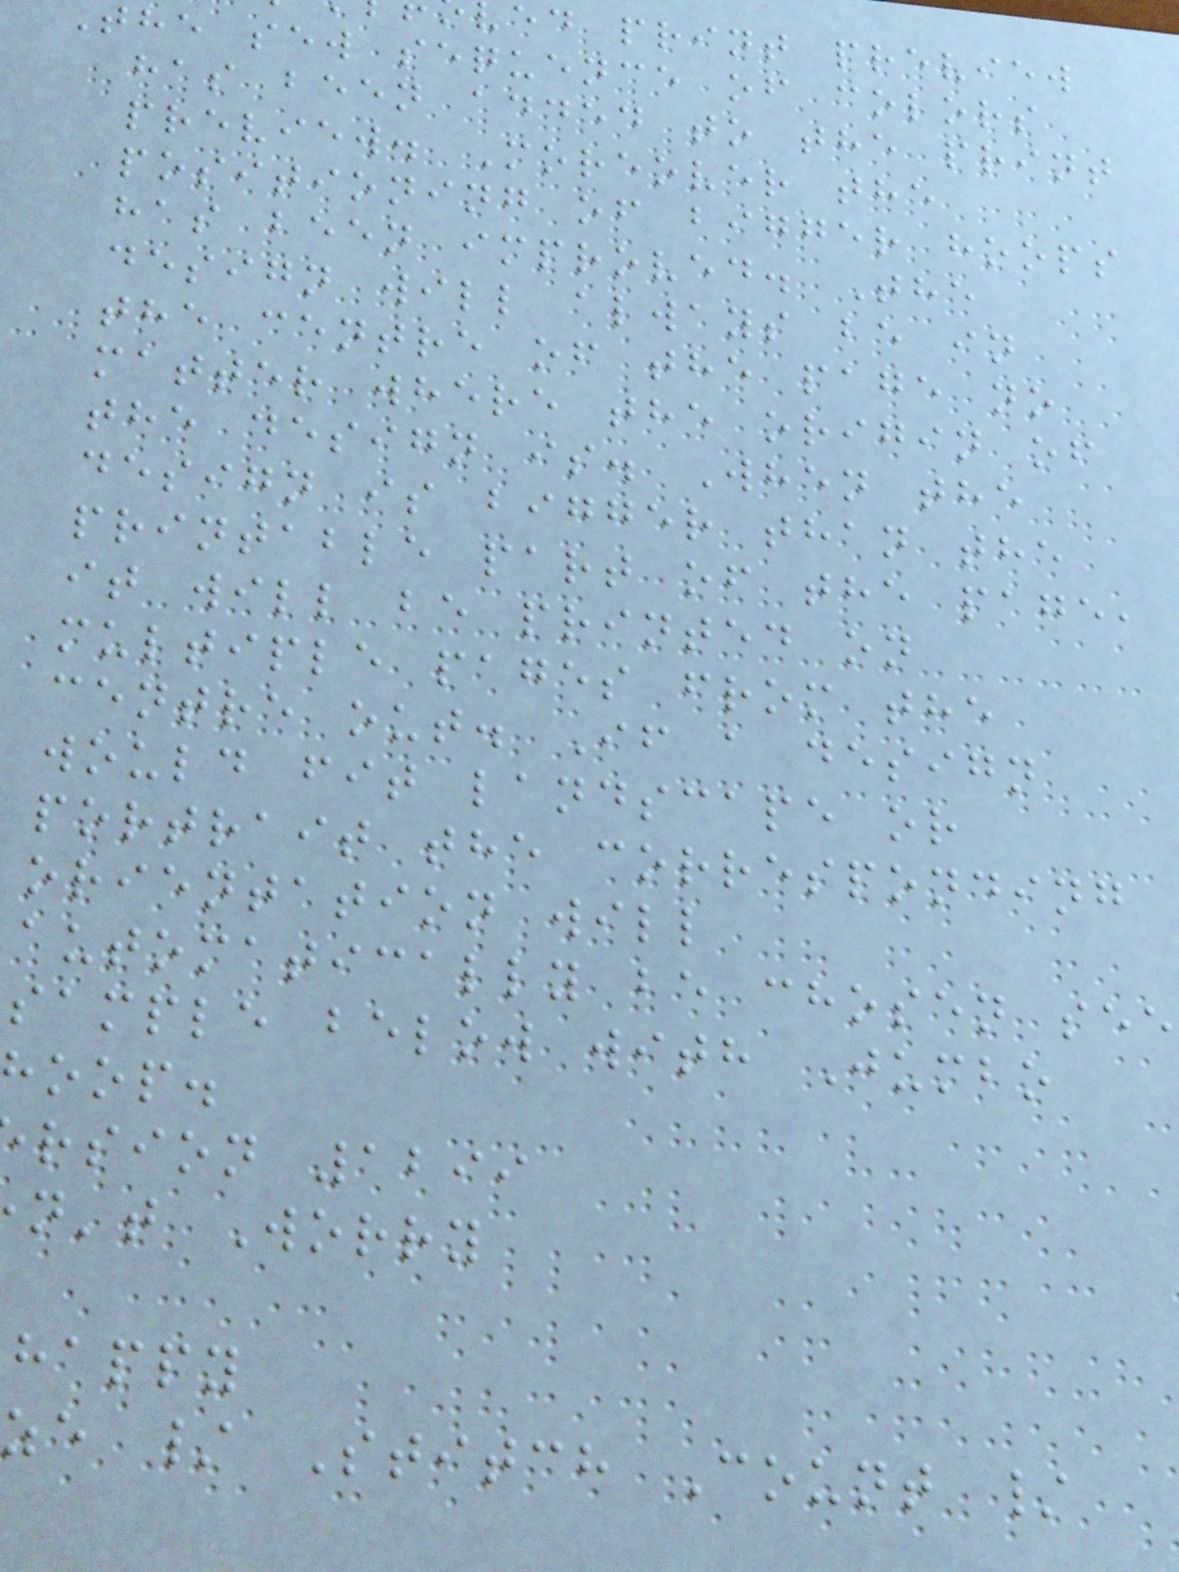ed print preview
the sew sequence of colors
has been added to the print
preview. Moreover the
positioning of bigger hoops
has been improved. The
design will always be in
the centre of the page no
matter where the origin of
the design is. When the
design is bigger than the
printable part of the page,
it will be printed on
multiple pages from the
centre out. If a design
would fit landscape or
portrait the corresponding
orientation will
automatically be chosen see
sample below with Jumbo
oop.
rsion 1299
n't Worry
happy
ze / Stitch Count /
